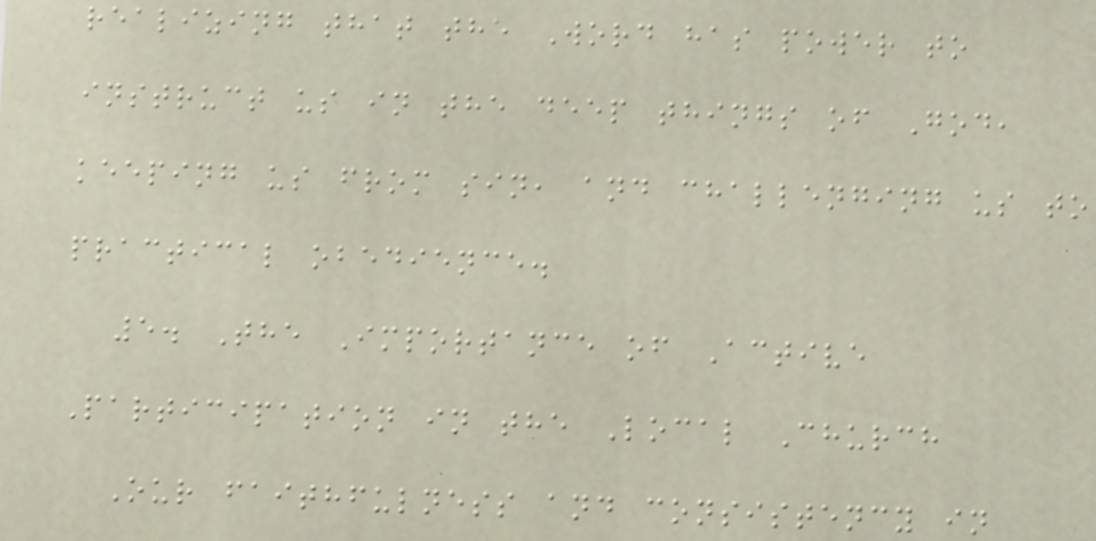realizing that the Word has power to
instruct us in the deep things of God,
keeping us from sin, and challenging us to
practical obedience.
5. The Importance of Active
Participation in the Local Church
Our faithfulness and consistency in
